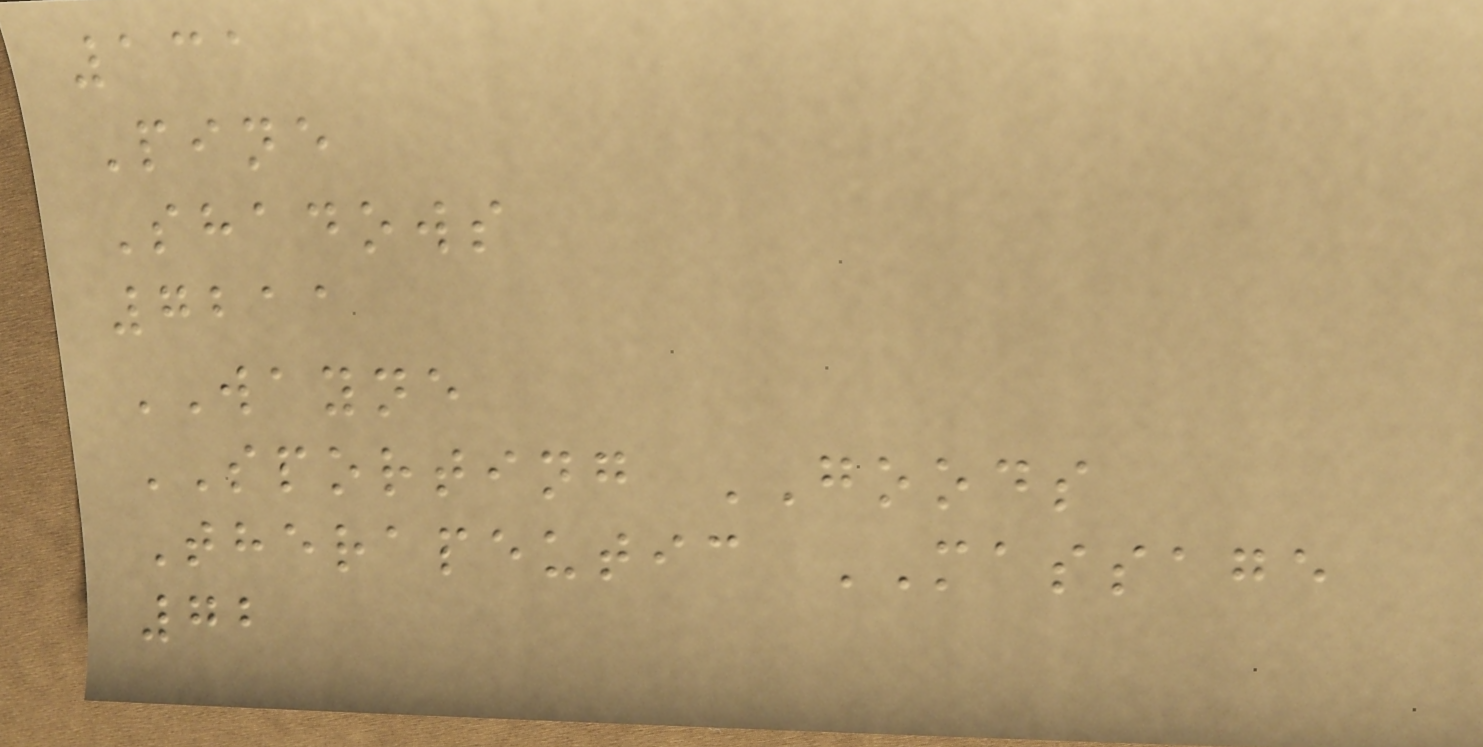131
Pine
Shadows
7211
WAYNE
SPORTING GOODS
Therapeutic MASSAGE
72
